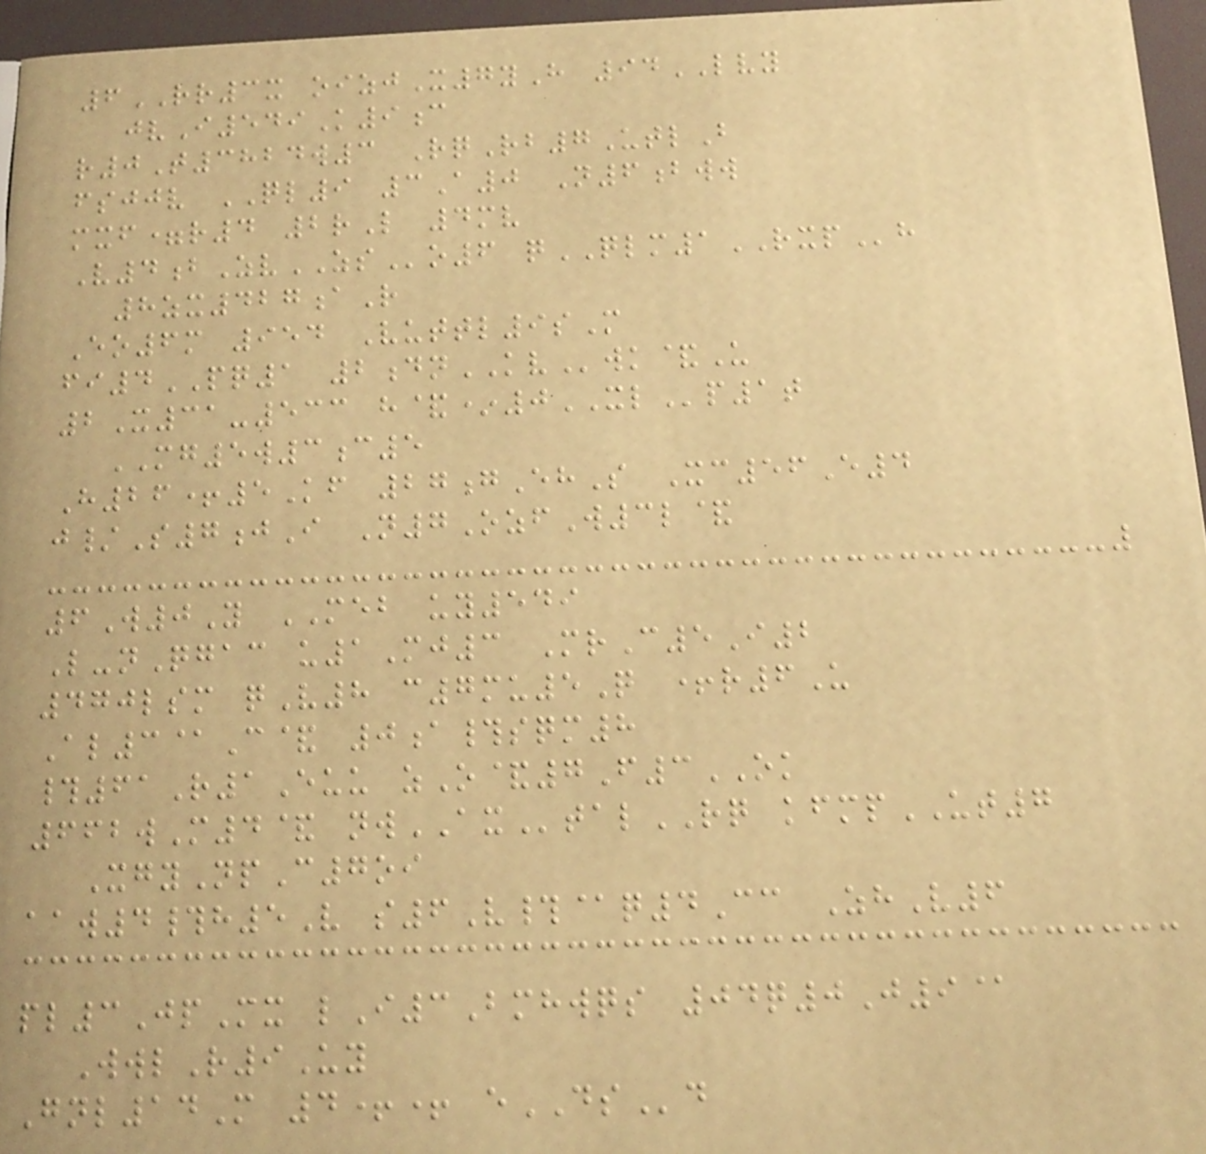6RR3x oizjX7yH 94LVY
jvI549K9c
r0T3824w3 RqRb7UtlB
fsjjv QL9 3A0 N6bww
mxf=r4 2rL 4mv
V4bZvZSo6 qQLM1RXPh
8zx427aR
Eo6m 954 Vuttl9sM
fi4PQ1 2dnKVwk&U
2X31-533 h&*0XLp1t
MG5w3c5
H26+5Kf 27gEhS Xc56E4
j/S7jI N7OzfW3l&
6W0Y MEB uy549
L-nQgac u1Mj3 MrC5I2
470lsm qV8 c7mu5Q +r6U
Al3@C& 0a#sqm8
#61R1Euu zO&7F3OK
662wM4& nwAXtalRQ kfmpUT7
XgyNpC7oi
aaw4#h5V s6V#@q4Cc ZhV6
pl3JpMx lI3Bmhwqs 04q0J9@
WwlR9Uy
Gnl14M 4++ eDSd
